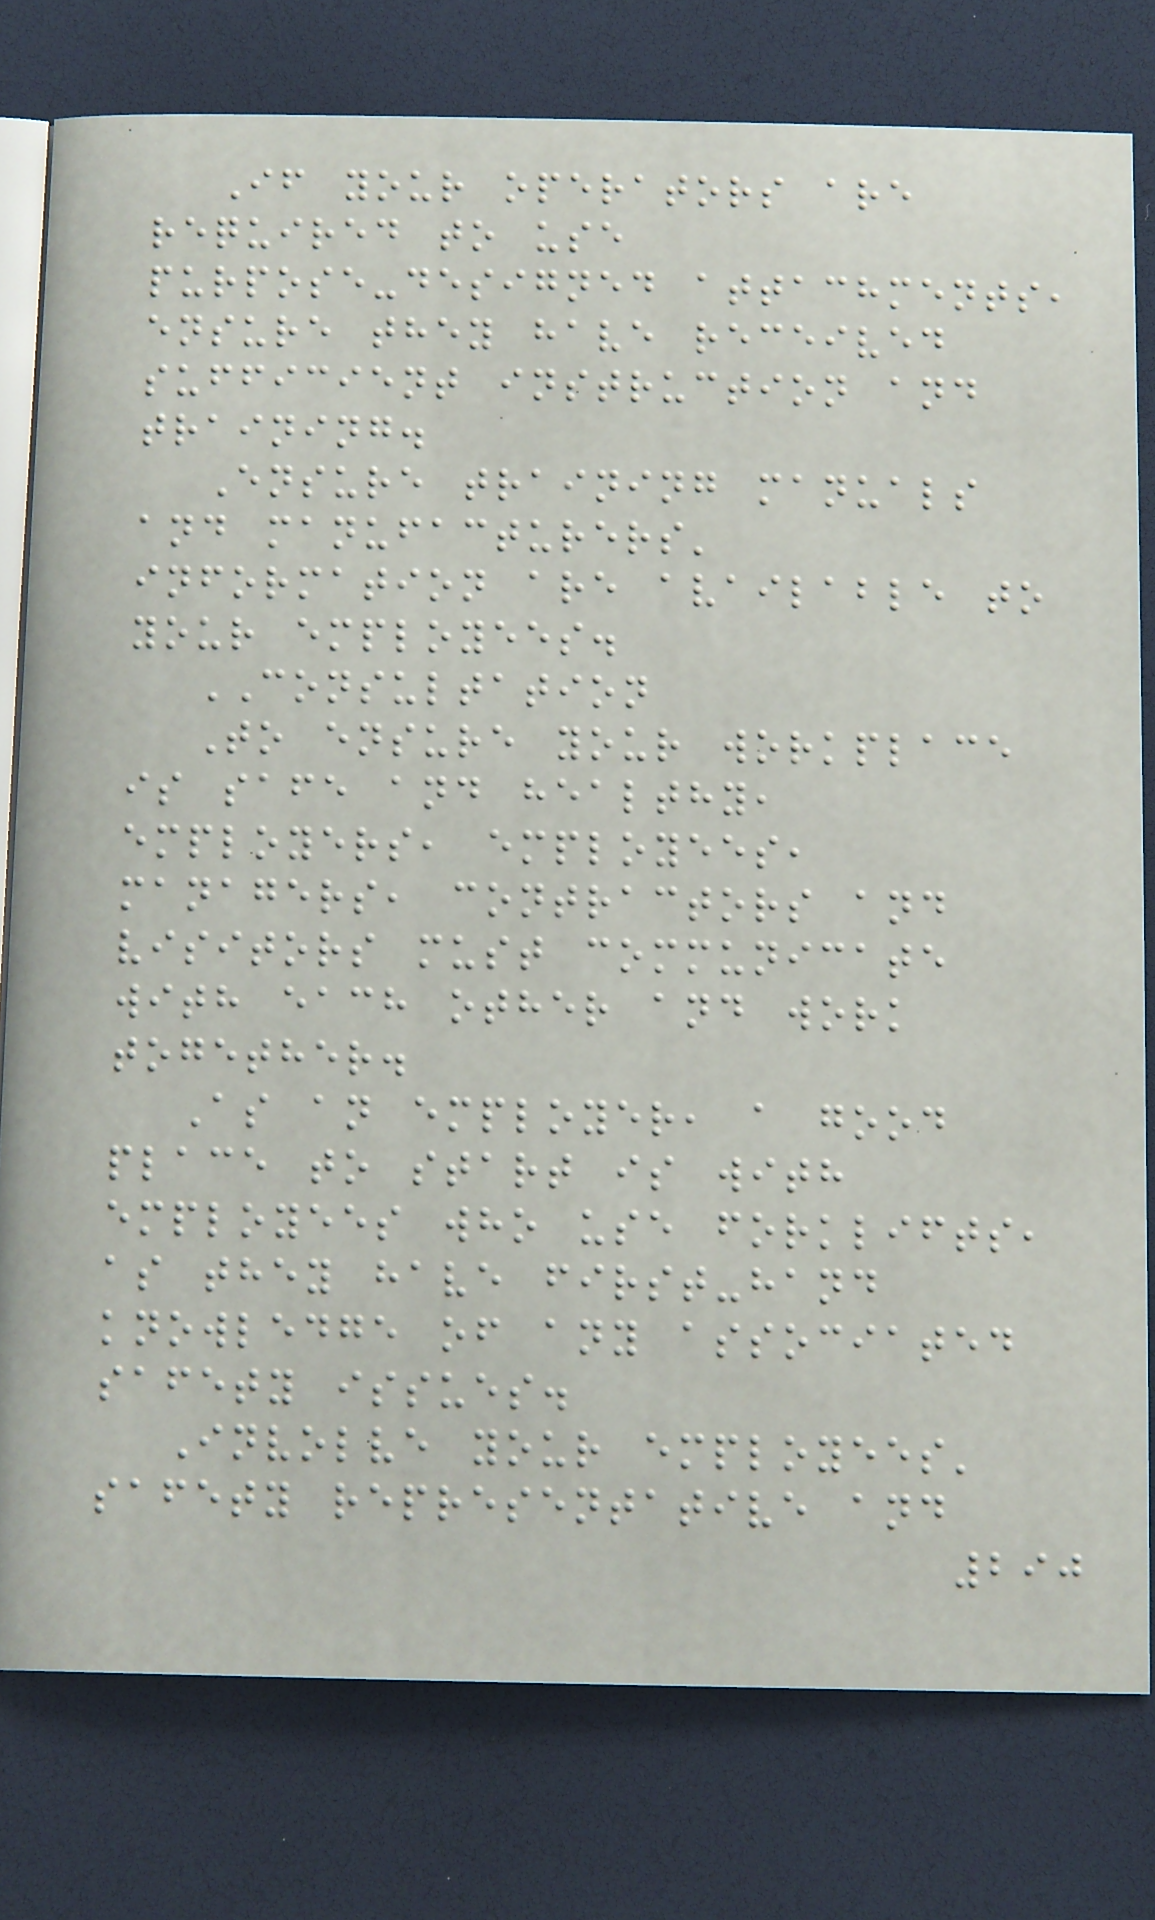If your operators are
required to use
purpose-designed attachments,
ensure they have received
sufficient instruction and
training.
Ensure training manuals
and manufacturers'
information are available to
your employees.
CONSULTATION
To ensure your workplace
is safe and healthy,
employers, employees,
managers, contractors and
visitors must communicate
with each other and work
together.
As an employer, a good
place to start is with
employees who use forklifts,
as they have first-hand
knowledge of any associated
safety issues.
Involve your employees'
safety representative and
290
